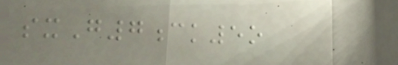sxG7ck5o
